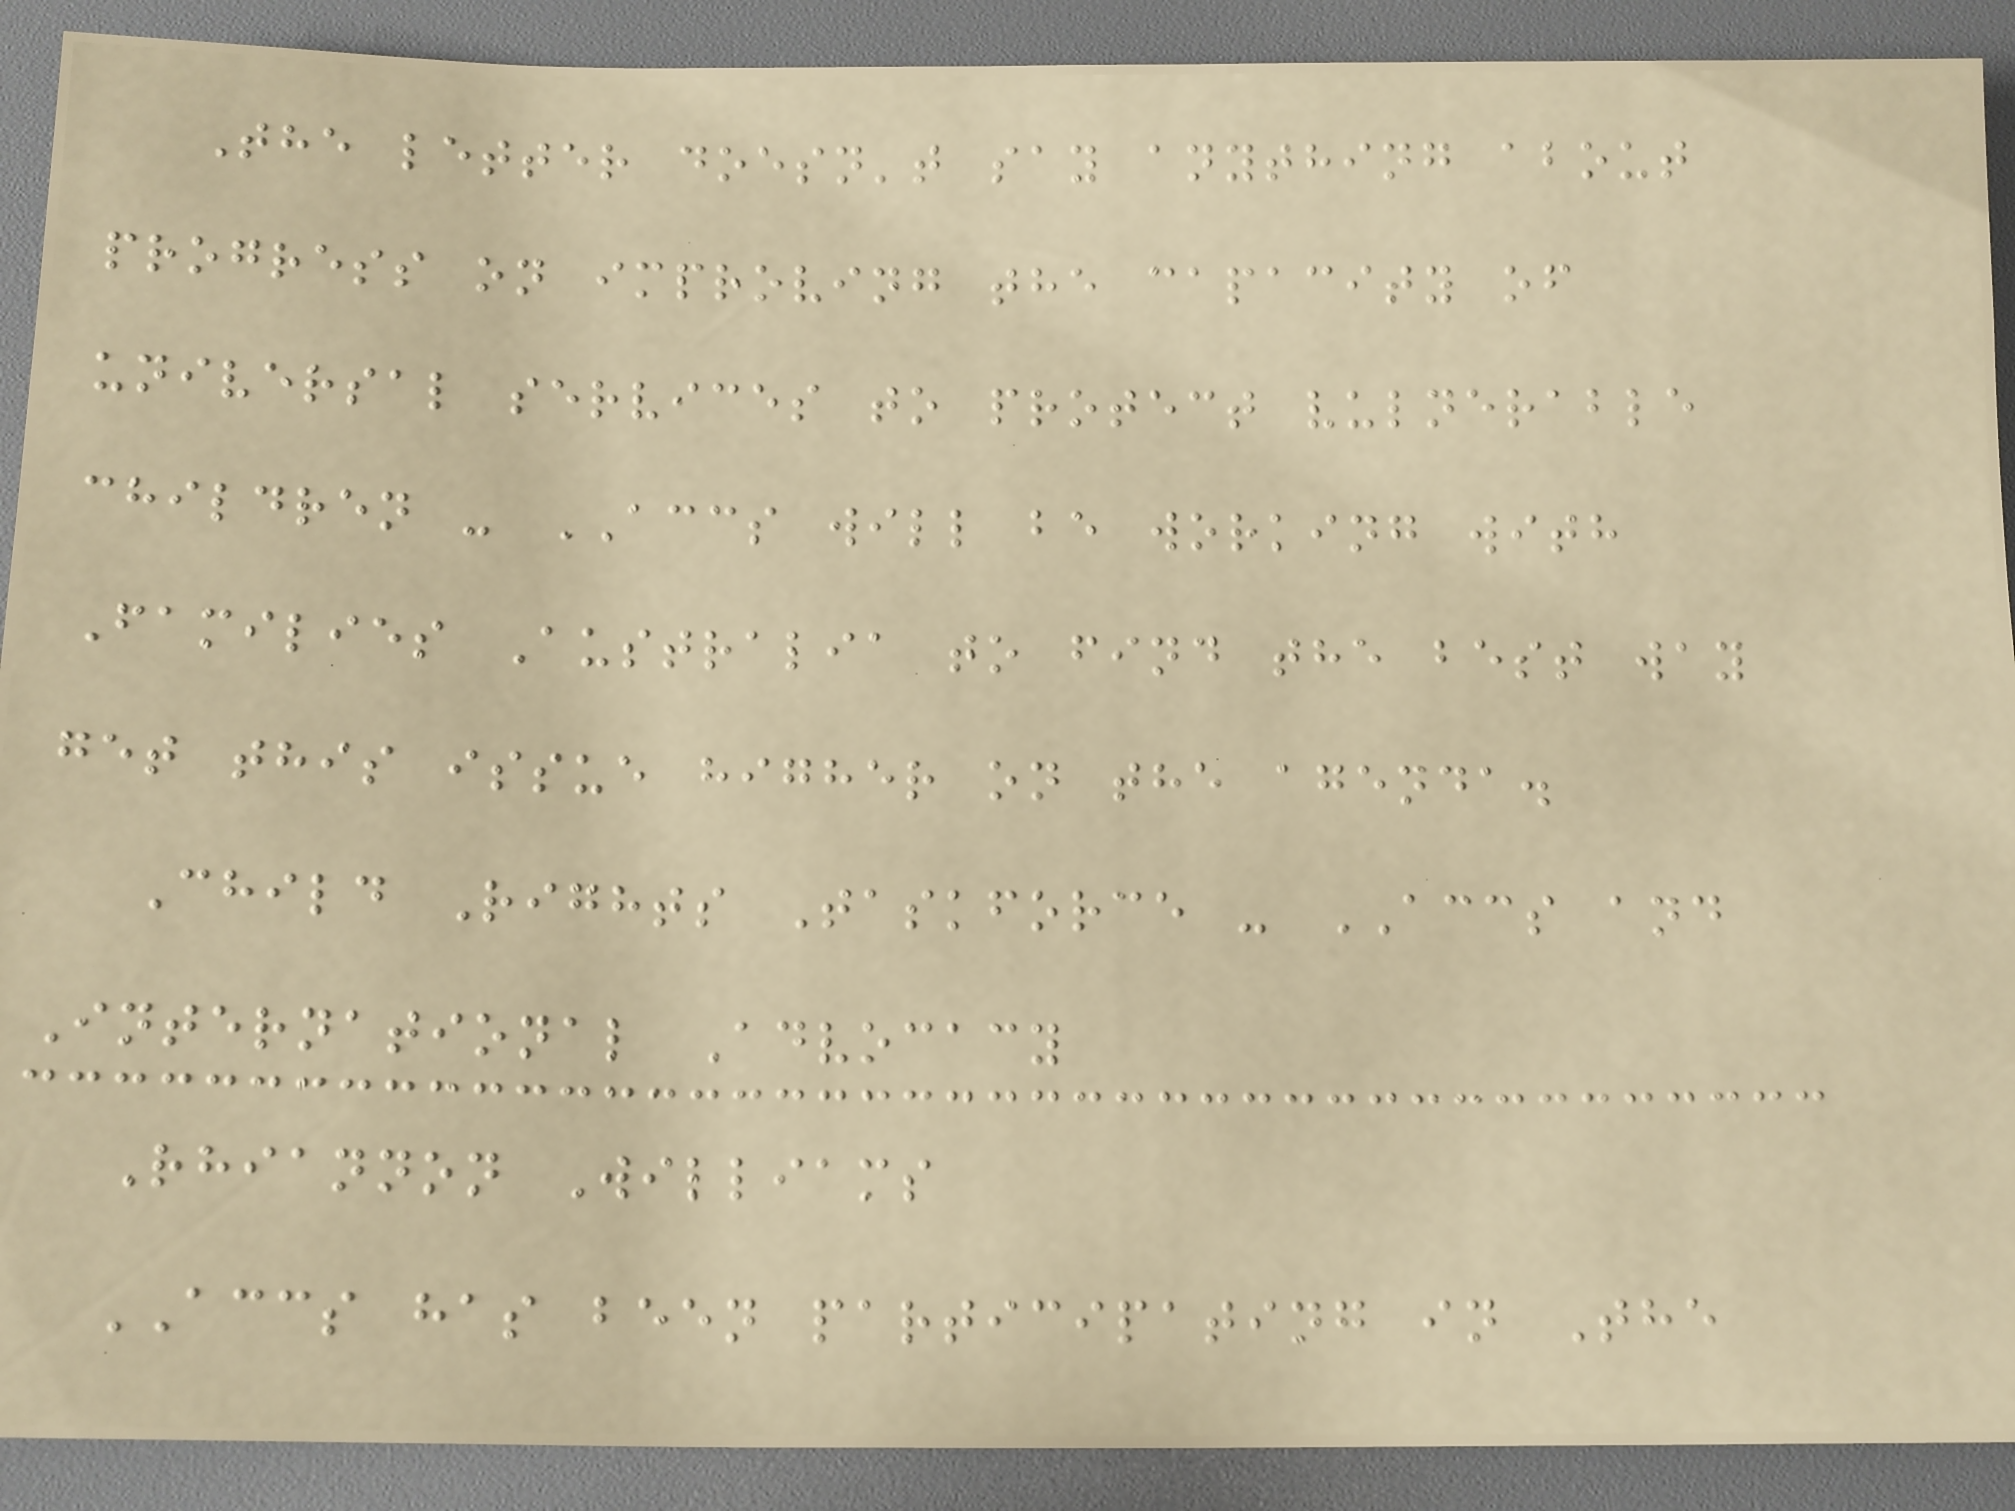The letter doesn't say anything about
progress on improving the capacity of
universal services to protect vulnerable
children - ACCS will be working with
Families Australia to find the best way
get this issue higher on the agenda.
Child Rights Taskforce - ACCS and
International Advocacy
Rhiannon Williams
ACCS has been participating in The
